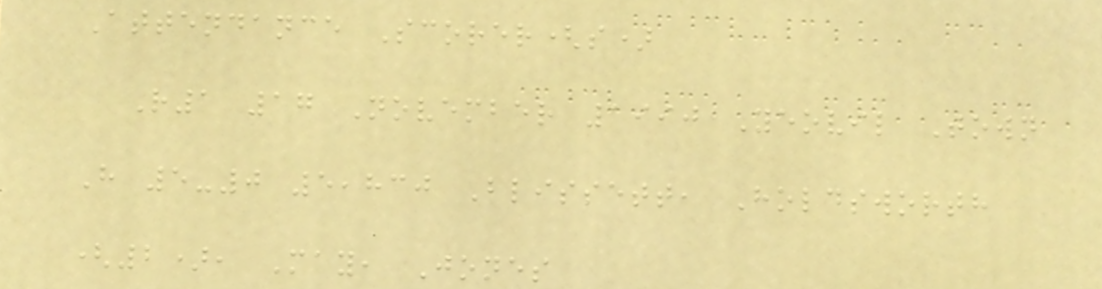Attendance Scorer(s)
R1 17 November 1990 Yeovil Town
H 5-0 5,830 Blissett, Holdsworth
(2), May, Jones
